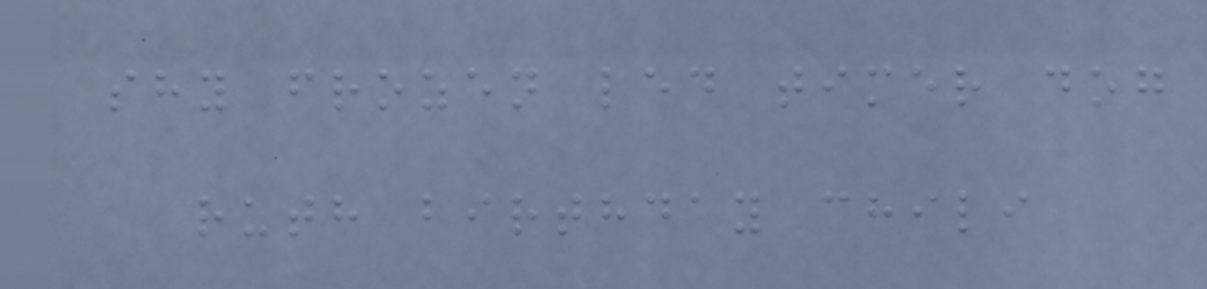shy frozen led timer dog
ruth birthday chili
